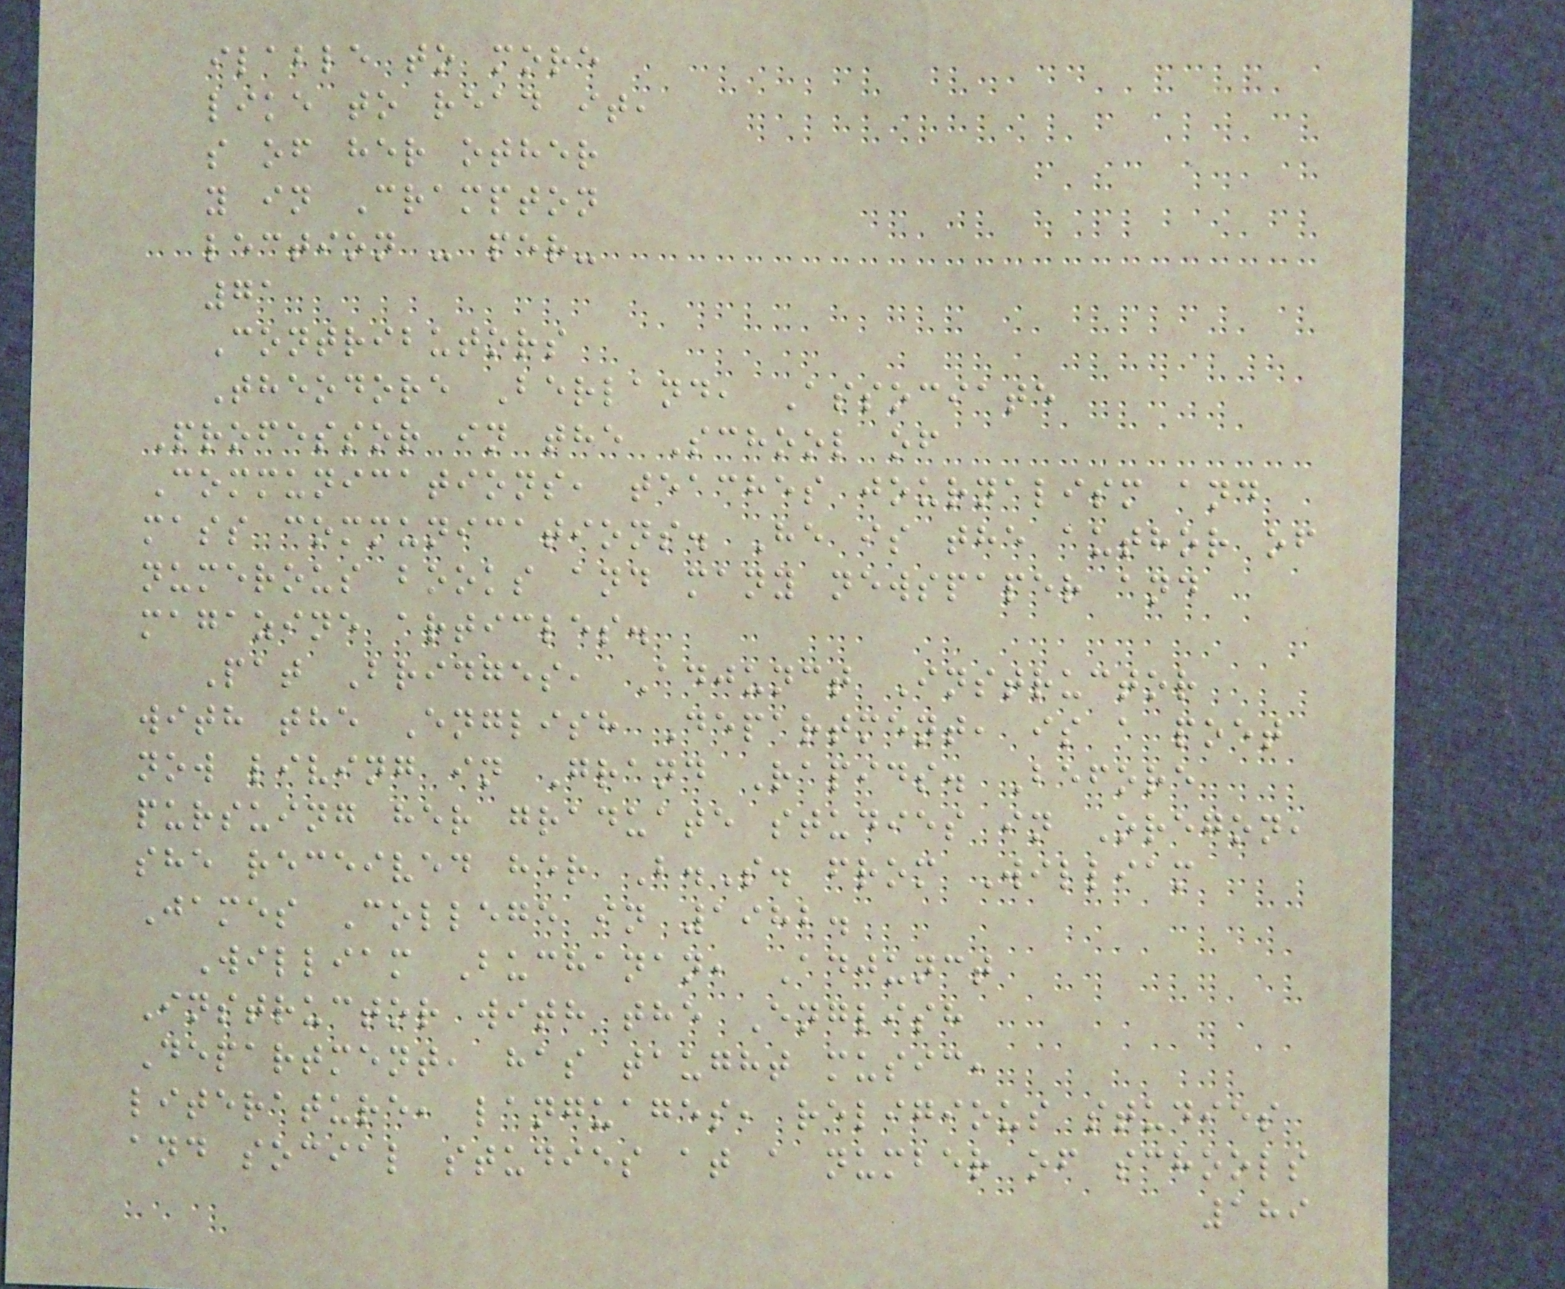ilable to more
like to read it,
s of her other
y in Crampton
lection - per-
71
Contributors
Theodore Berland, Associate
Professor in the School of
Communications, teaches journalism and
mass communications. He is the author of
numerous books and many newspaper and
magazine articles.
Pat Bridges, Adjunct Instructor
with the English Department, is a poet
now living in Grand Rapids. Before
pursuing her graduate studies in Oregon,
she received her B.S. from William
James College in 1982.
William Buchanan, Adjunct
Instructor with the English
Department, has taught music,
literature, languages, religious studies
and social studies at a number of schools
189
